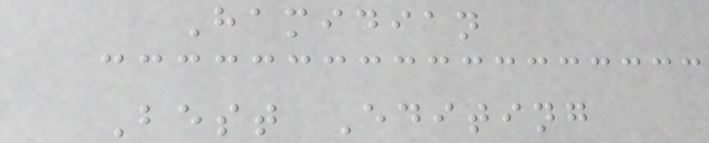Hamidian
Best Editing
